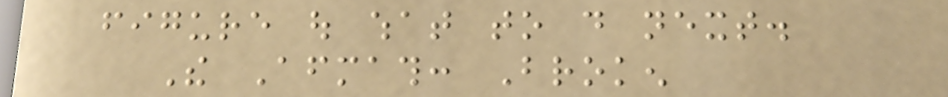figure out what to do next.
The Aftermath: Broken
